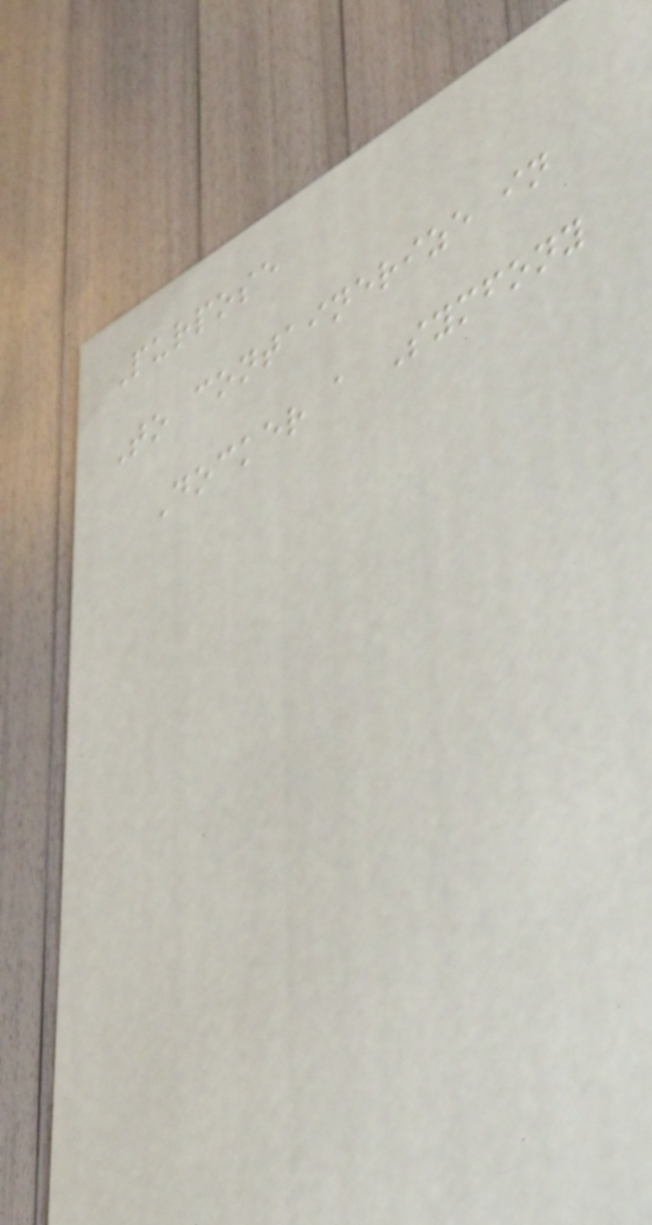Purpose
To containerize in
Docker a Symfony
